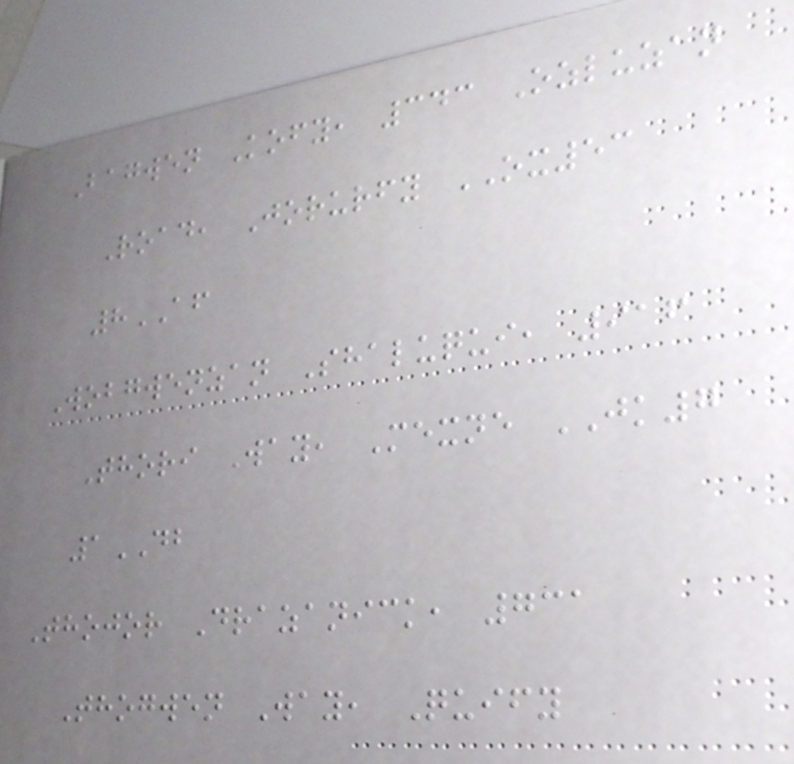Bagwen Kofy, 343 Ozluzan
Road, Jorurfy OX53
8AF
Wobgwenzan Shaluqui, 916
Thori Way, Mexne JK7
1DB
Thojor Drazanick, 731
Thogwen Way, Quify
